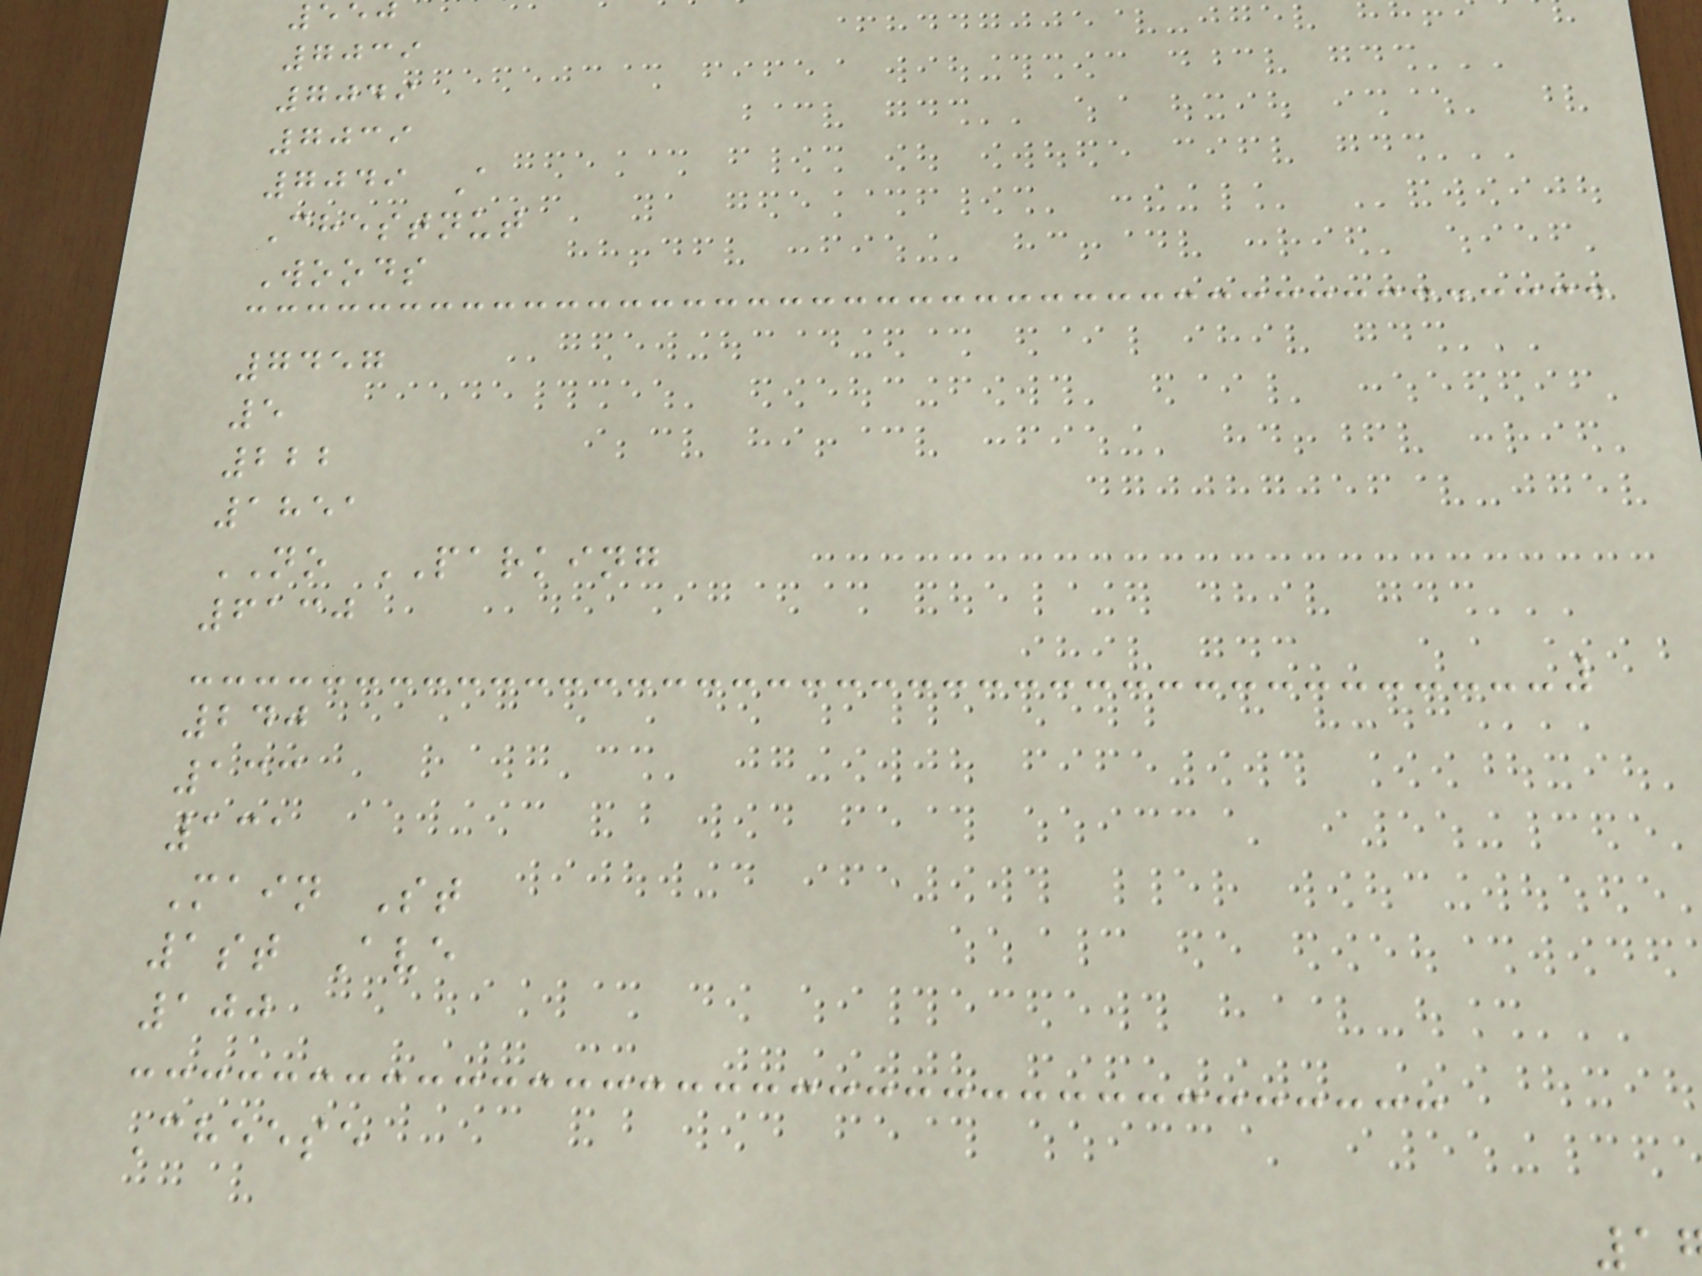7039
7049
7039
7049 A
Chestnut
Woods
7457
5
222
1851
NO PARKING
6130
240
133
131
Main St
1st Ave
100
Cheese
